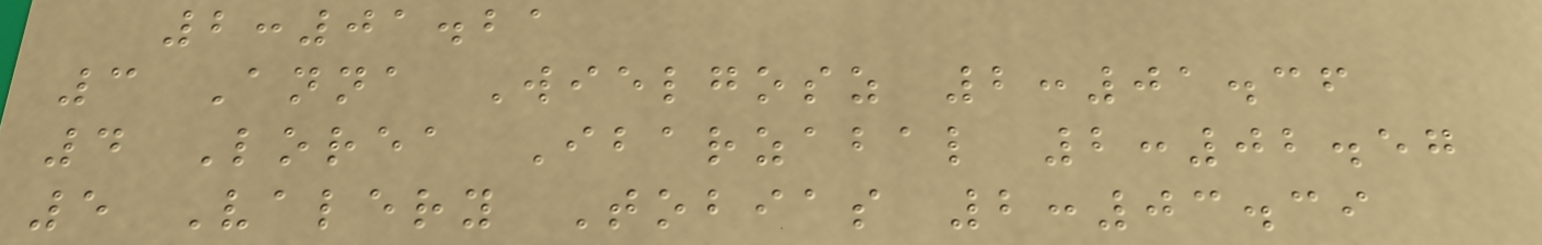2:01.21
3 Anna Wielgosz 2:01.36
4 Lorea Ibarzabal 2:02.57
5 Valery Tobias 2:03.39
